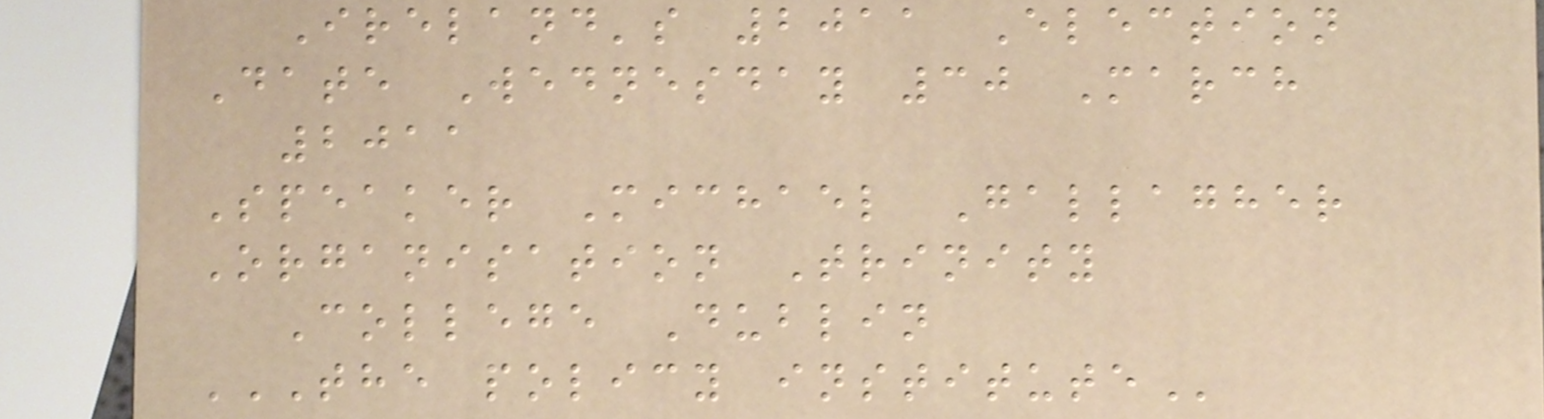Ireland's 2011 Election
Date Wednesday 30 March
2011
Speaker Michael Gallagher
Organisation Trinity
College Dublin
THE POLICY INSTITUTE
